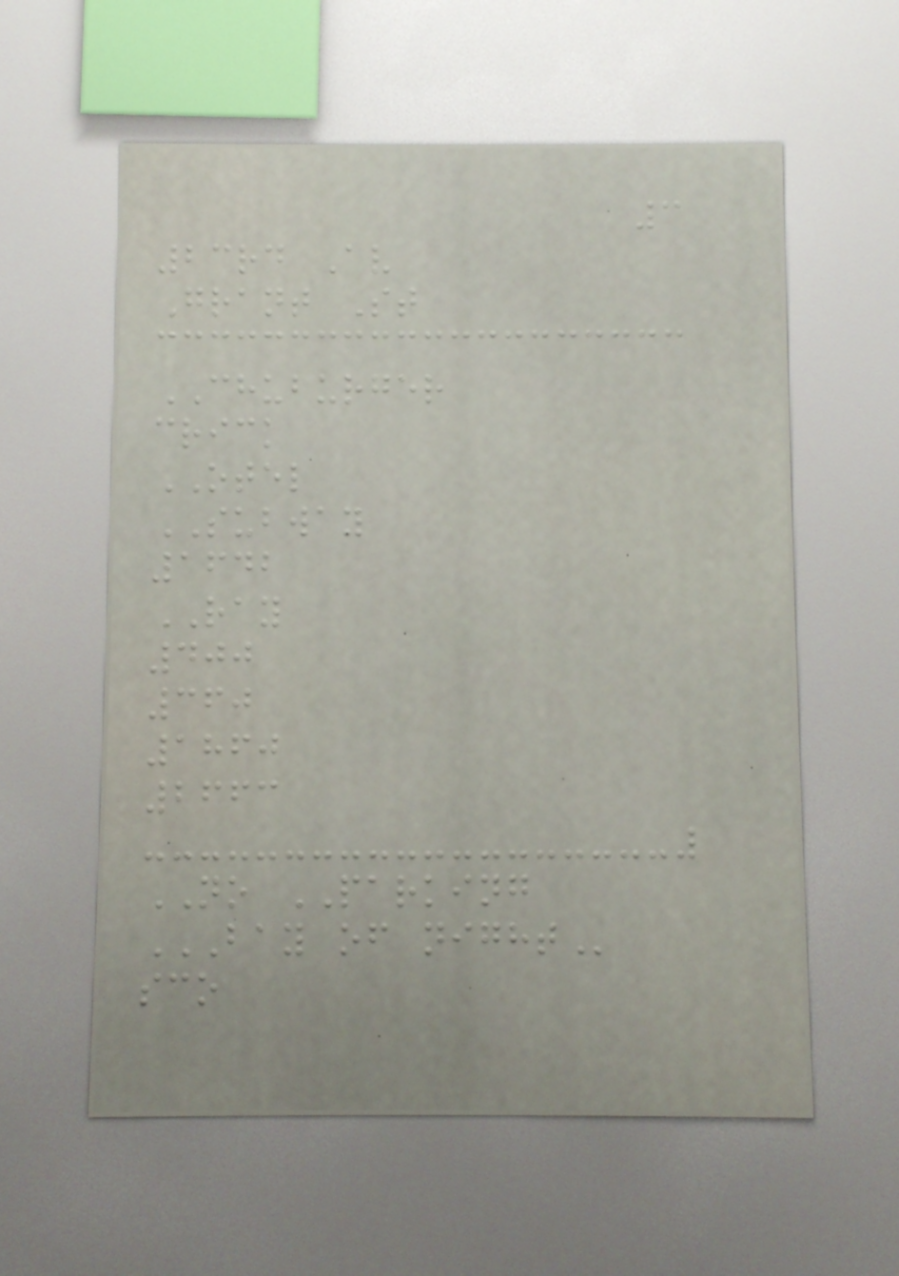3
23rd Av
Grant St
CHUBURGER
crick
OTEL
SUBWAY
1642
RAY
400
360
1860
2663
NO PARKING
BAY OF NIGHT
sco
